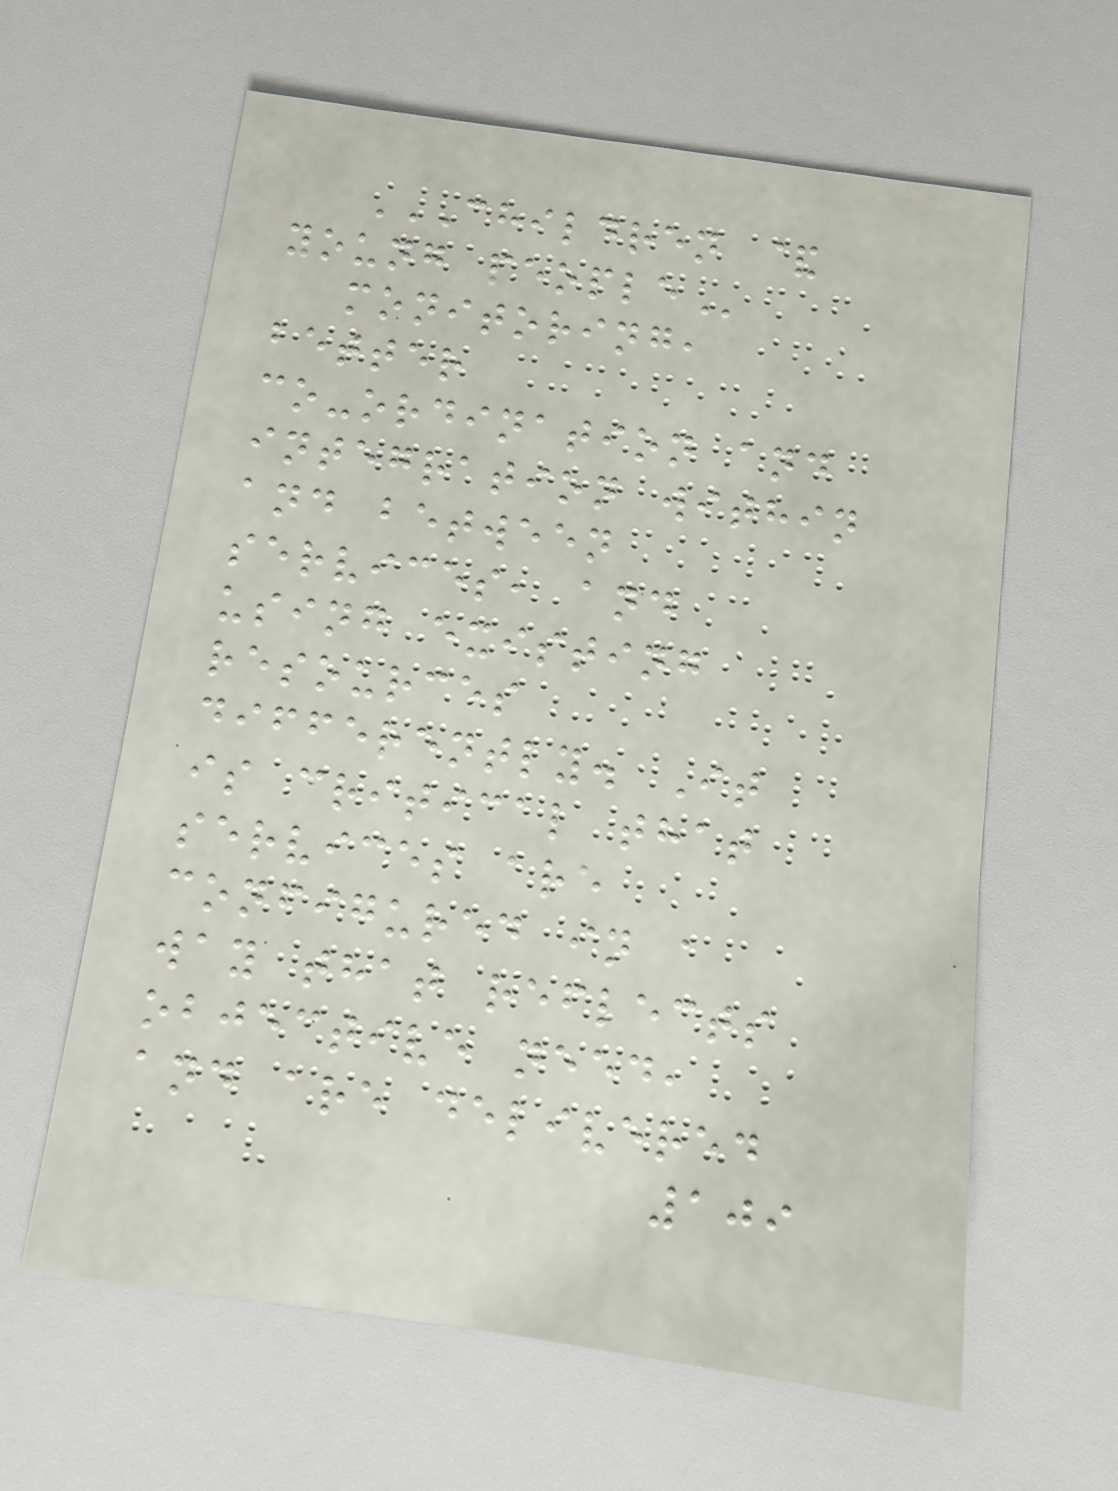CHILDREN &
YOUNG PEOPLE
monitoring,
better
co-ordination and
integration within
and between
services, and
using existing
resources
differently. It
is critical that
services are
configured in a
way that reflects
objective need,
and are delivered
109
